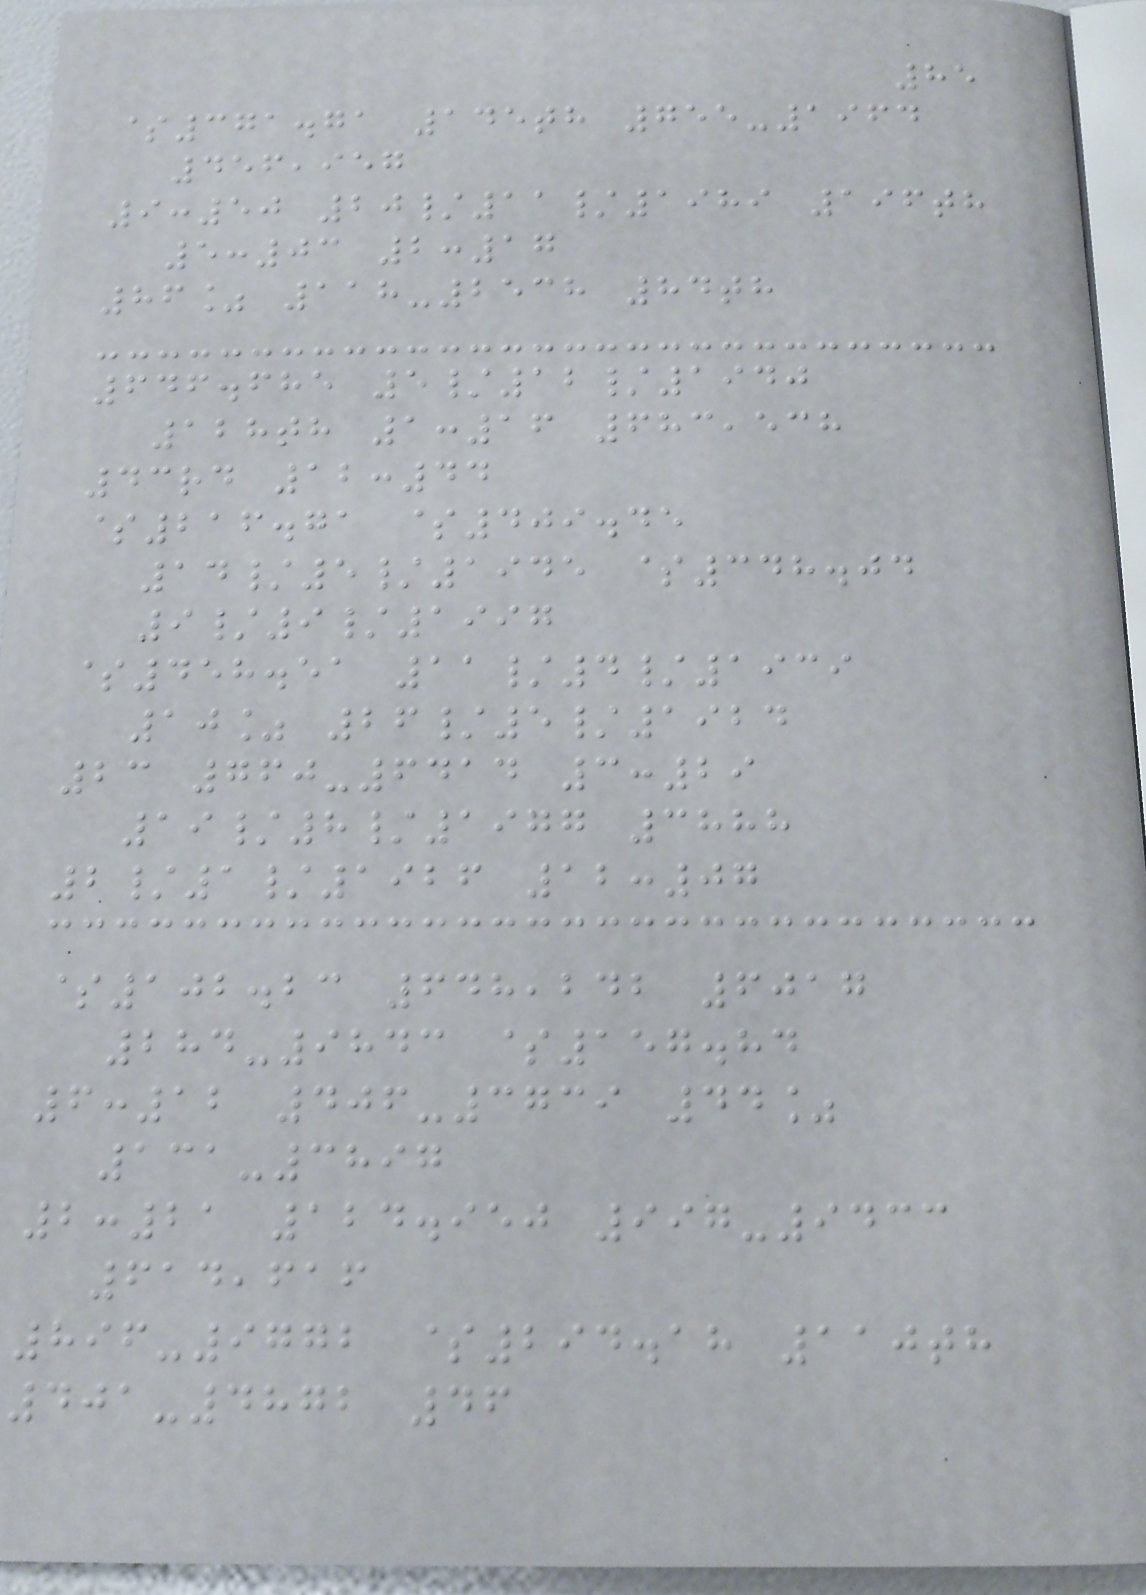85
$371.71 145th 755-1964
456,957
9:50 20/11/1989 196th
5:03 2:17
86% 118-2538 84th
646.685 5/12/1940
128th 1:16 683,538
43rd 12:44
$216.71 $409.45
14/5/1945 $348.04
9/9/1997
$458.51 11/4/1939
10% 26/5/1924
23 760-6414 3:29
19/8/1977 3888
2/1/1926 12:07
$102.23 648,242 6017
284-9843 $157.84
6:12 406-3739 44%
131-3897
2:21 124.950 997-9433
614,616
896-9772 $294.18 110th
401-4872 46
